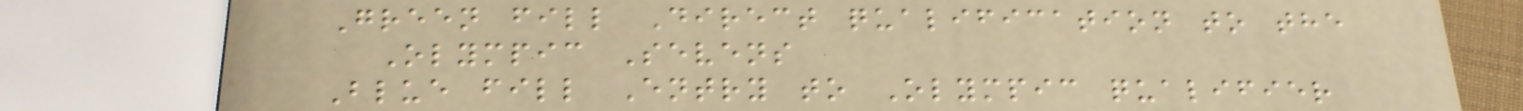Green fill Direct qualification to the
Olympic Sevens
Blue fill Entry to Olympic qualifier
